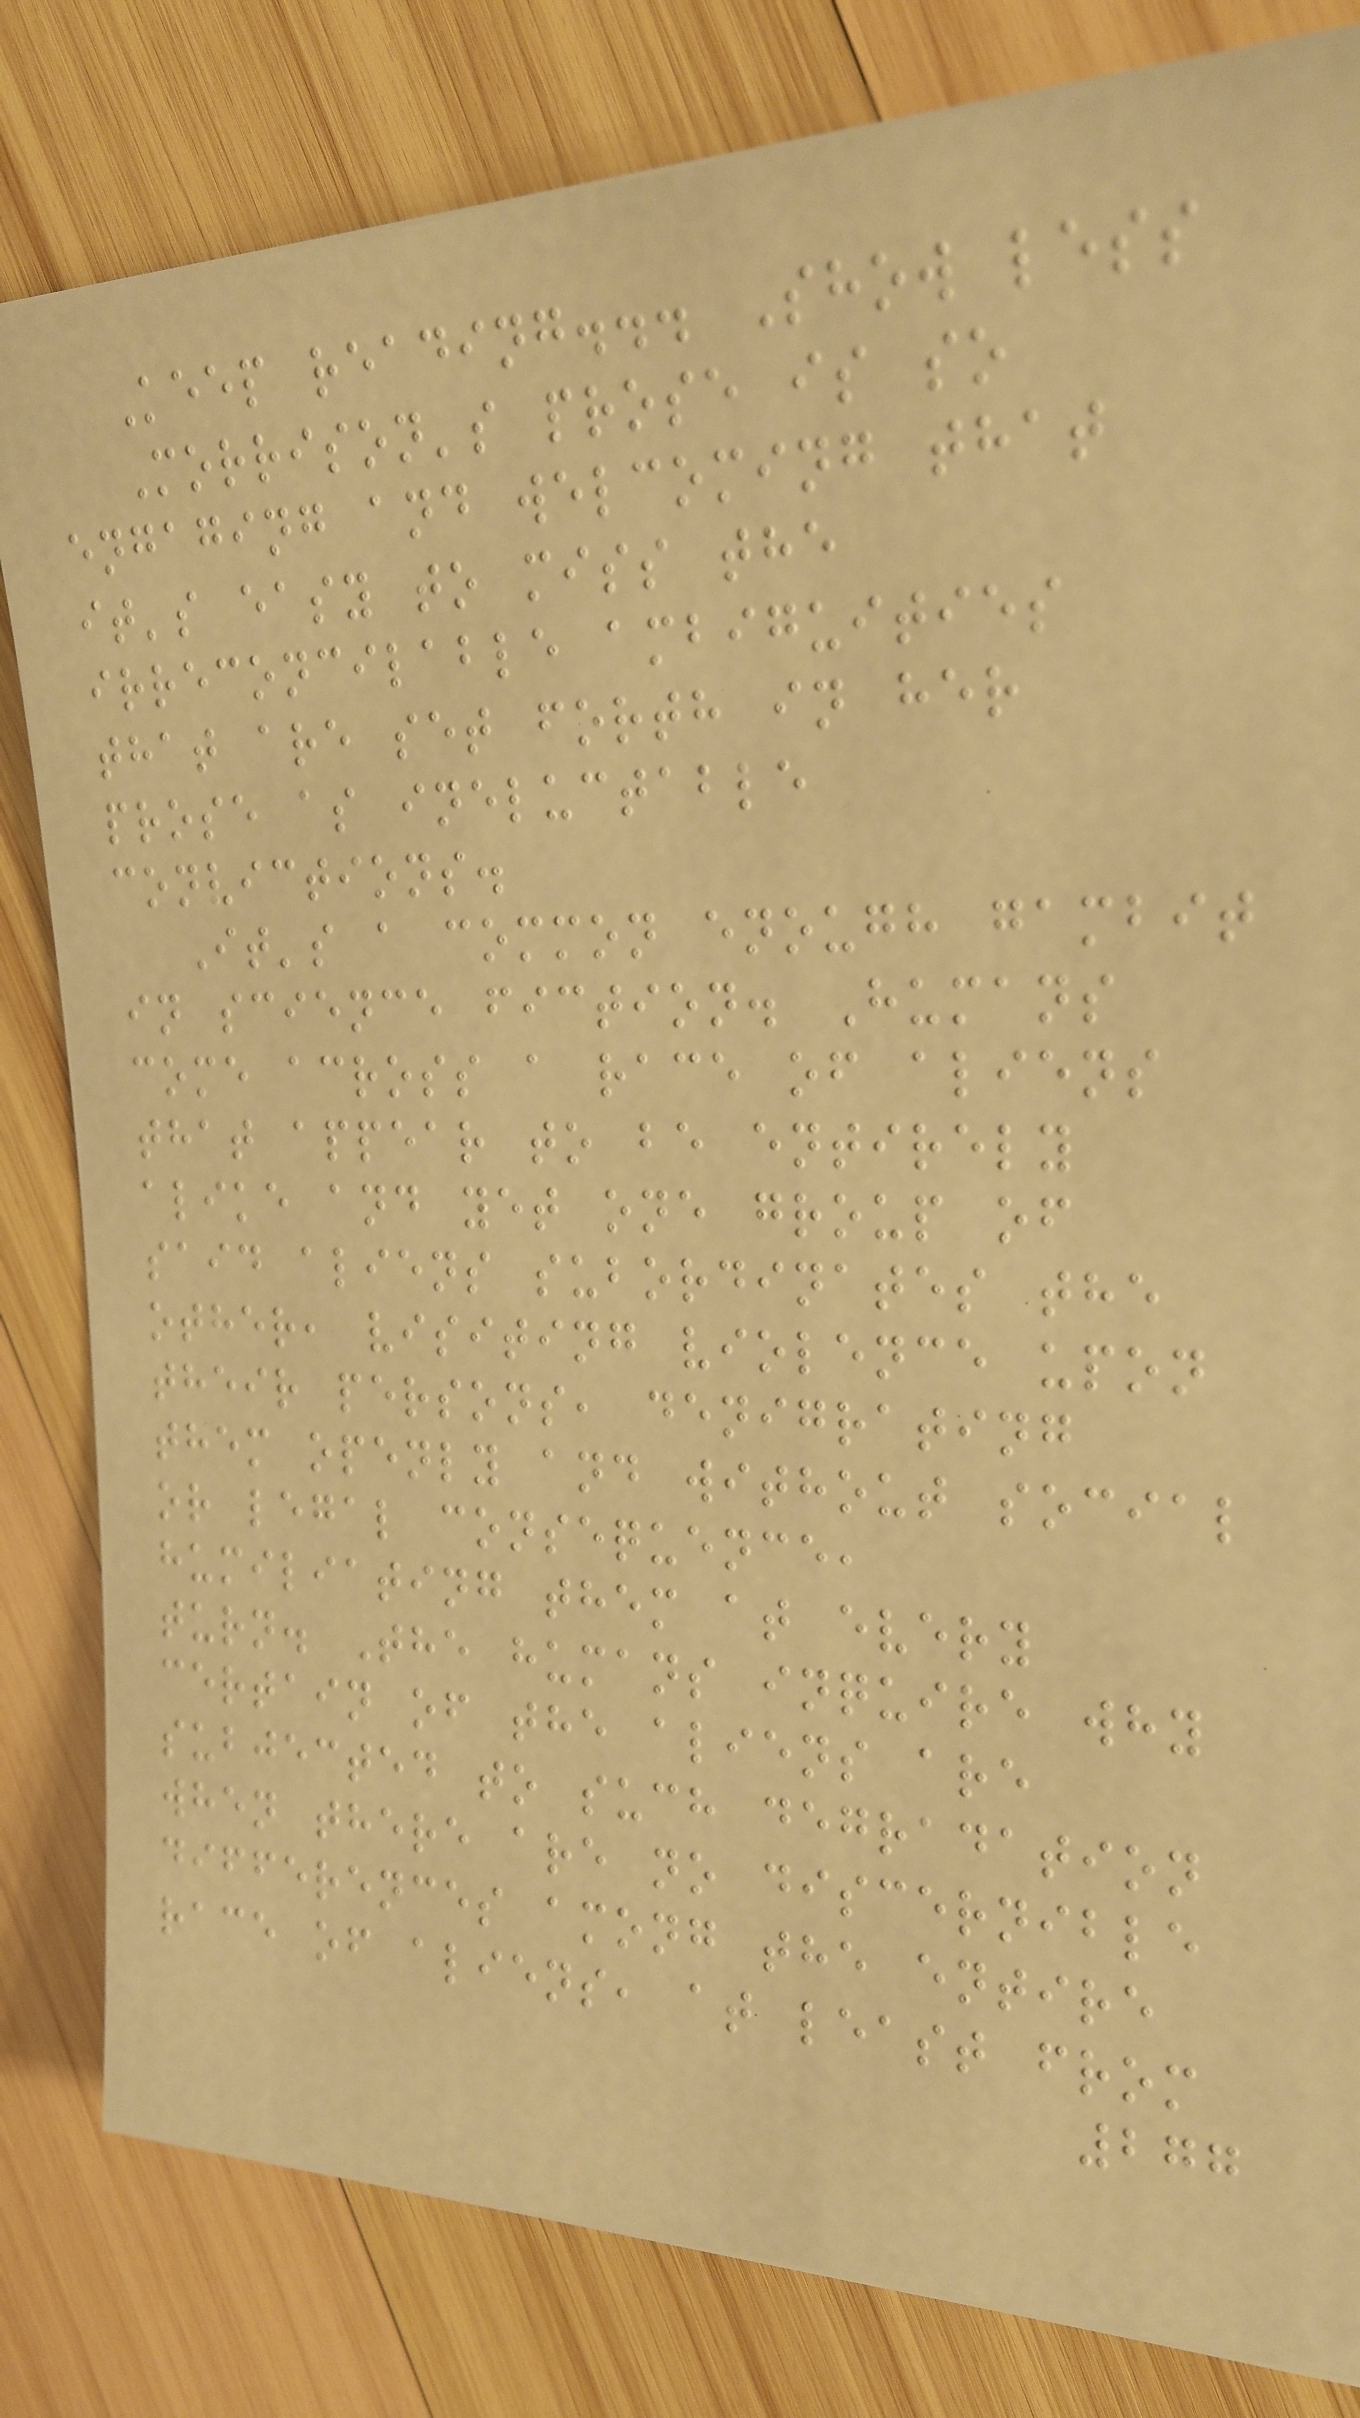Keep reading... Show less
Morrison's prose is so
engaging and welcoming that
it's easy to miss the
irreconcilable ambiguities
that are set forth in her
prose as ineluctable
convictions.
It's a common enough gambit
in science fiction. Humans
come across a race of aliens
that appear to be entirely
alike and yet one group of
said aliens subordinates the
other, visiting violence upon
their persons, denigrating
them openly and without social
or legal consequence,
humiliating them at every
turn. The humans inquire why
certain of the aliens are
subjected to such degradation
when there are no discernible
differences among the entire
race of aliens, at least from
277
